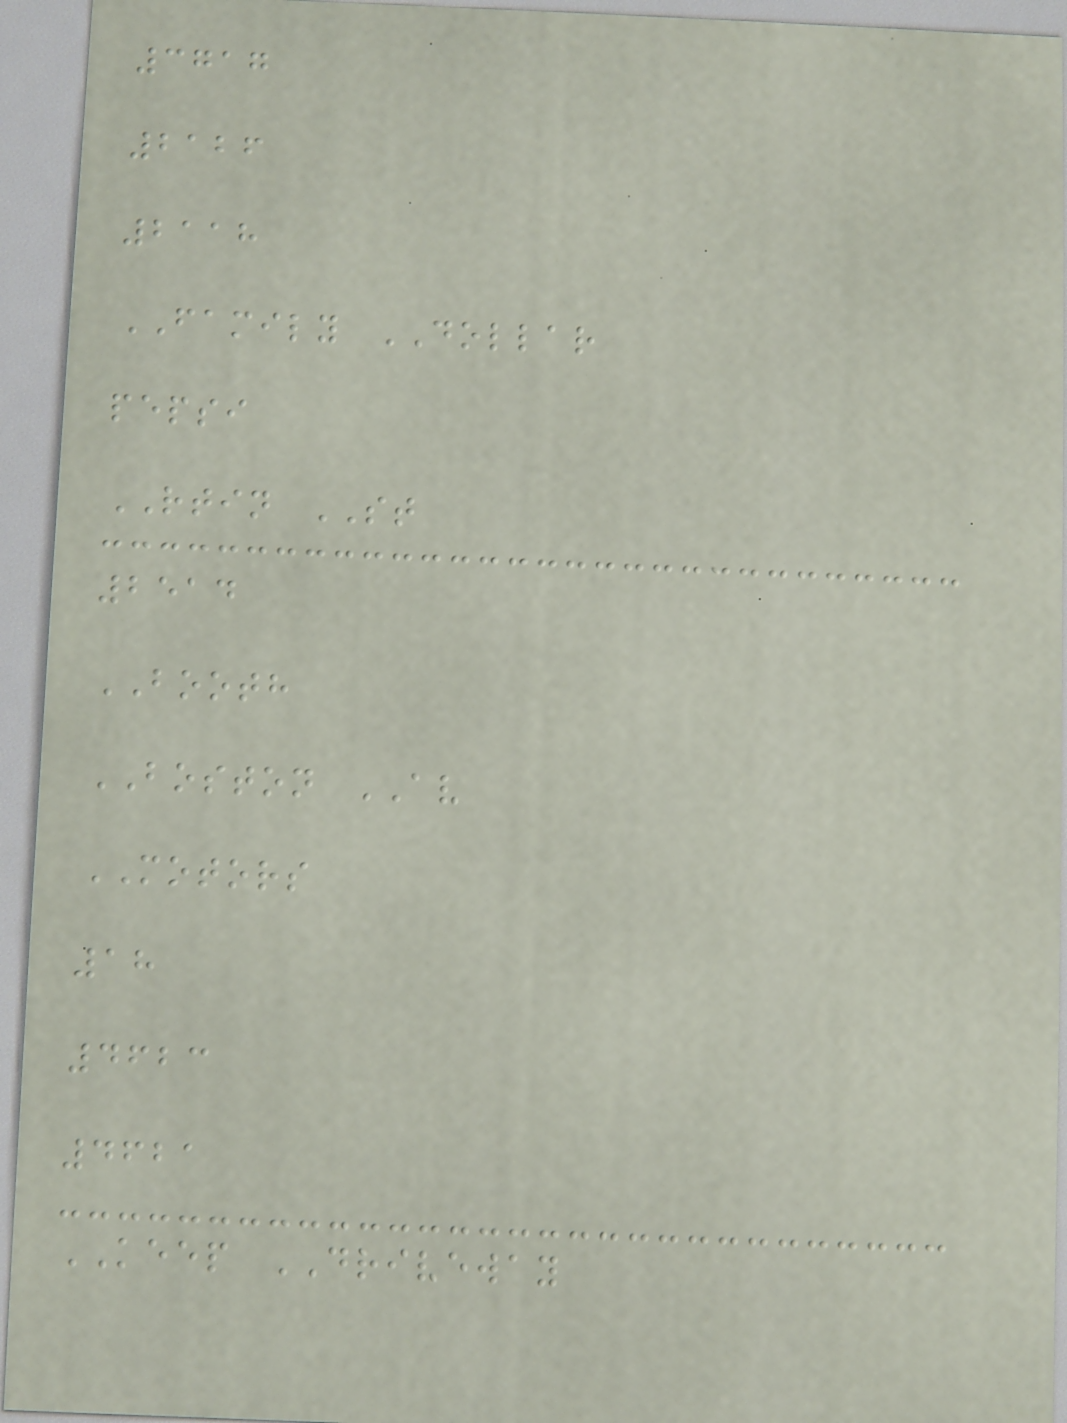3717
2126
2118
FAMILY DOLLAR
pepsi
RTIN ST
2514
BOOTH
BOSTON AV
MOTORS
18
4623
4621
KEEP DRIVEWAY
